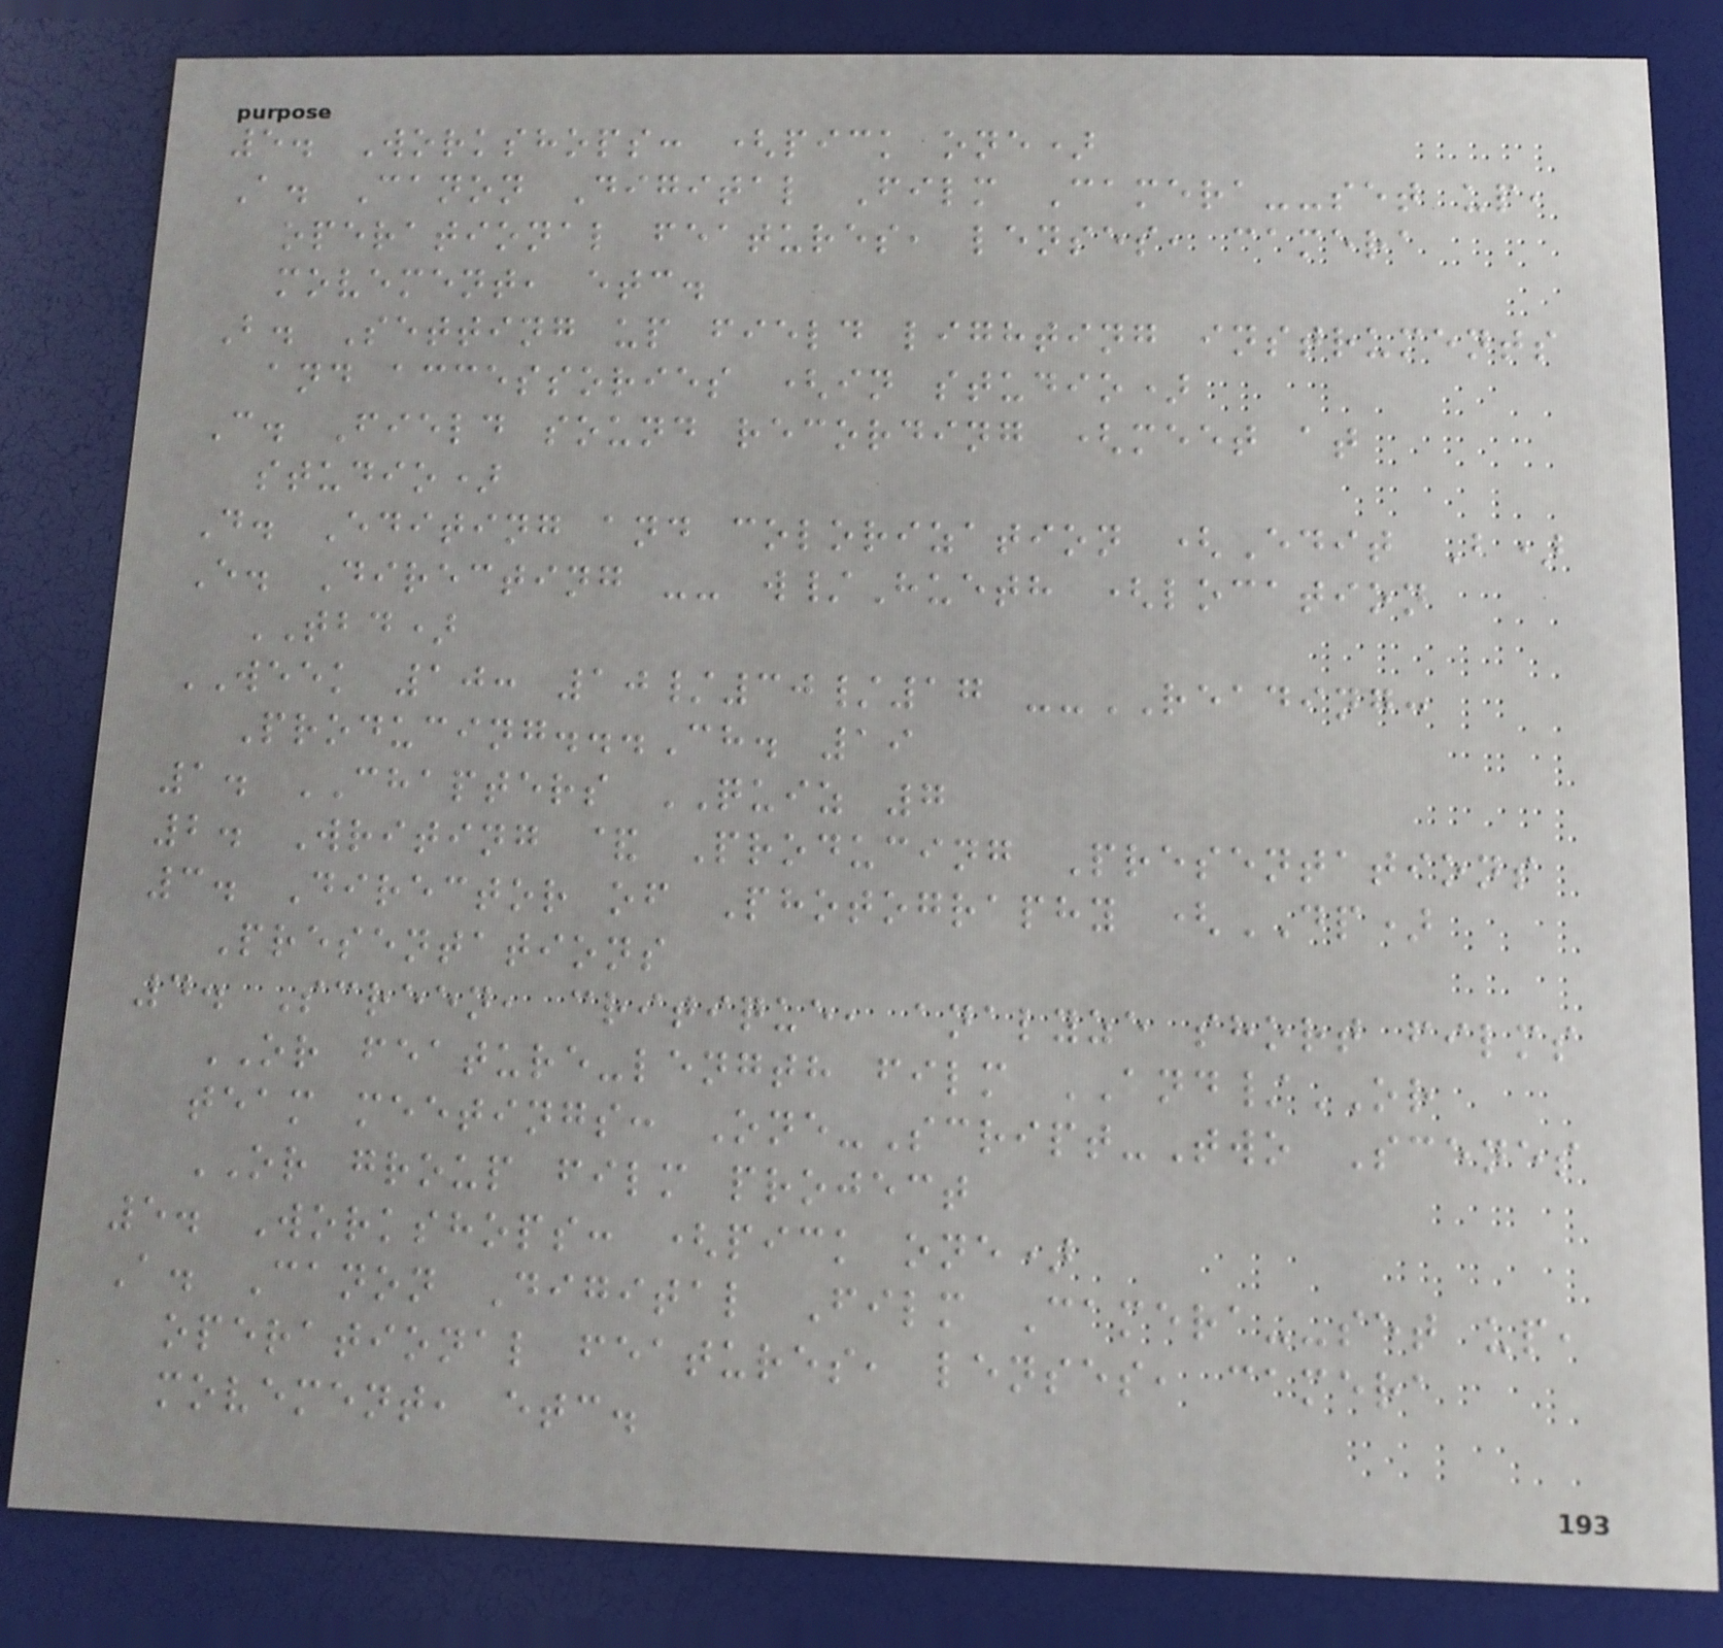5. Workshops: (pick one)
A. Canon Digital Film Camera--set up,
operational features, lenses, camera
movement, etc.
B. Setting up field lighting instruments
and accessories (in studio)
C. Field sound recording (meet at
studio)
D. Editing and colorization (Edit B)
E. Directing -- w/Hueth (location
TBD)
WEEK 10: 10/30/17 --READING:
Producing...Ch. 19
1. CHAPTERS QUIZ 7
2. Writing & Producing Presentations
3. Director of Photography (DP)
Presentations
4. Screen, critique, analyze short films
OR feature-length film AND/OR
team meetings: One-Script-Two Scenes
OR group film project
5. Workshops: (pick one)
A. Canon Digital Film Camera--set up,
operational features, lenses, camera
movement, etc.
